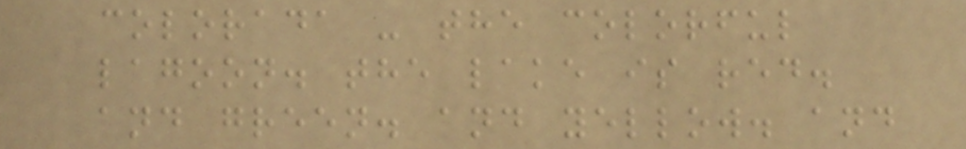colorada - the colorful
lagoon. the lake is red.
and green. and yellow. and
